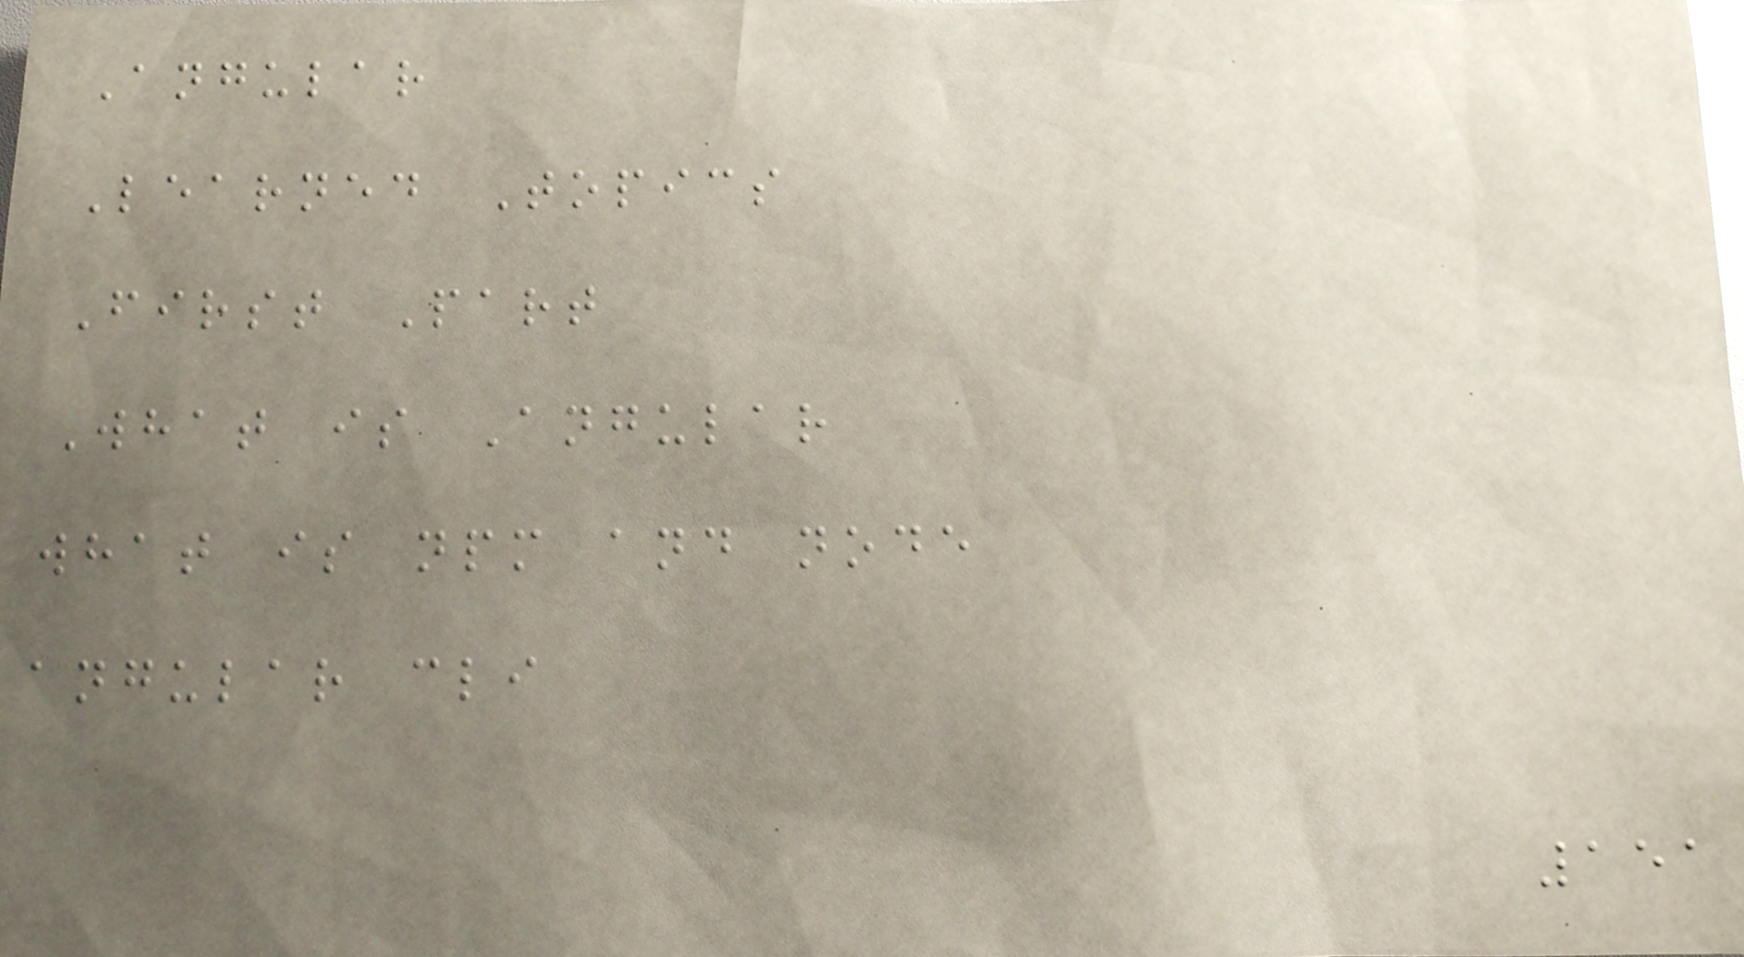Angular
Learned Topics
First Part
What is Angular
what is npm and node
angular cli
151
